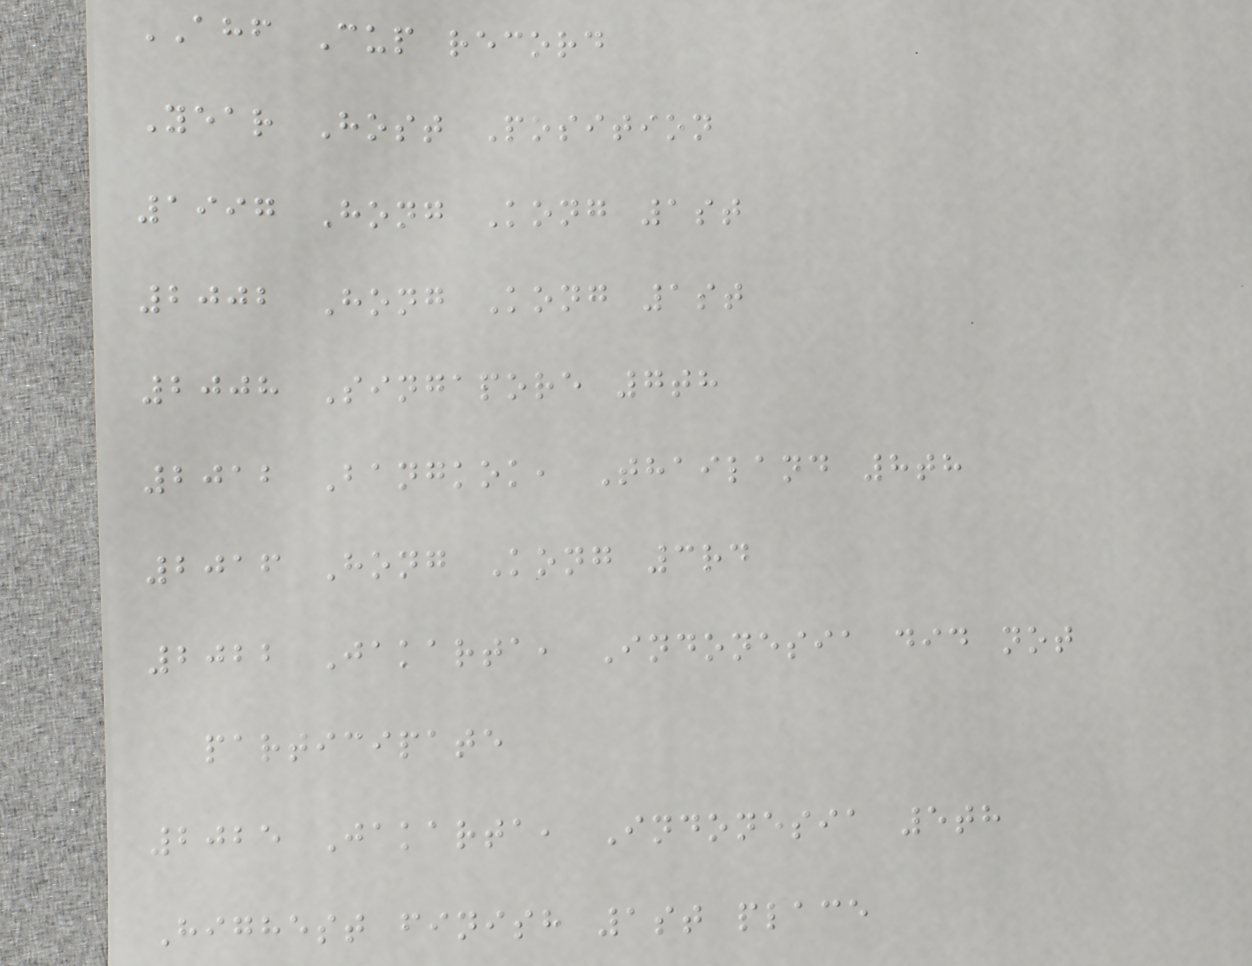AHF Cup record
Year Host Position
1997 Hong Kong 1st
2002 Hong Kong 1st
2008 Singapore 7th
2012 Bangkok, Thailand 8th
2016 Hong Kong 3rd
2022 Jakarta, Indonesia did not
participate
2025 Jakarta, Indonesia 5th
Highest finish 1st place
